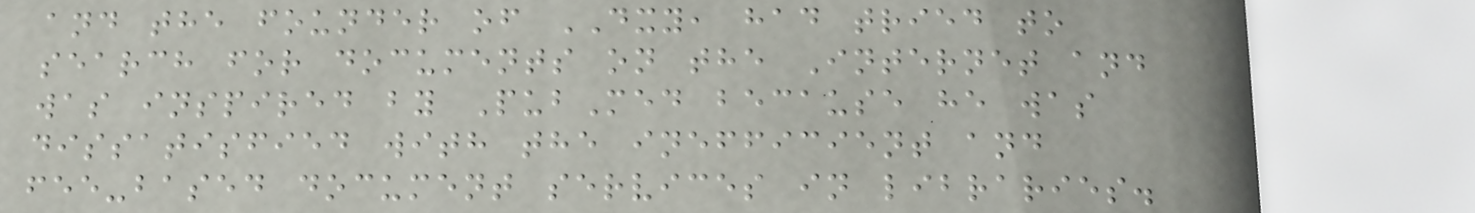and the founder of DXY, had tried to
search for documents on the Internet and
was inspired by PubMed because he was
dissatisfied with the inefficient and
fee-based document services in libraries.
